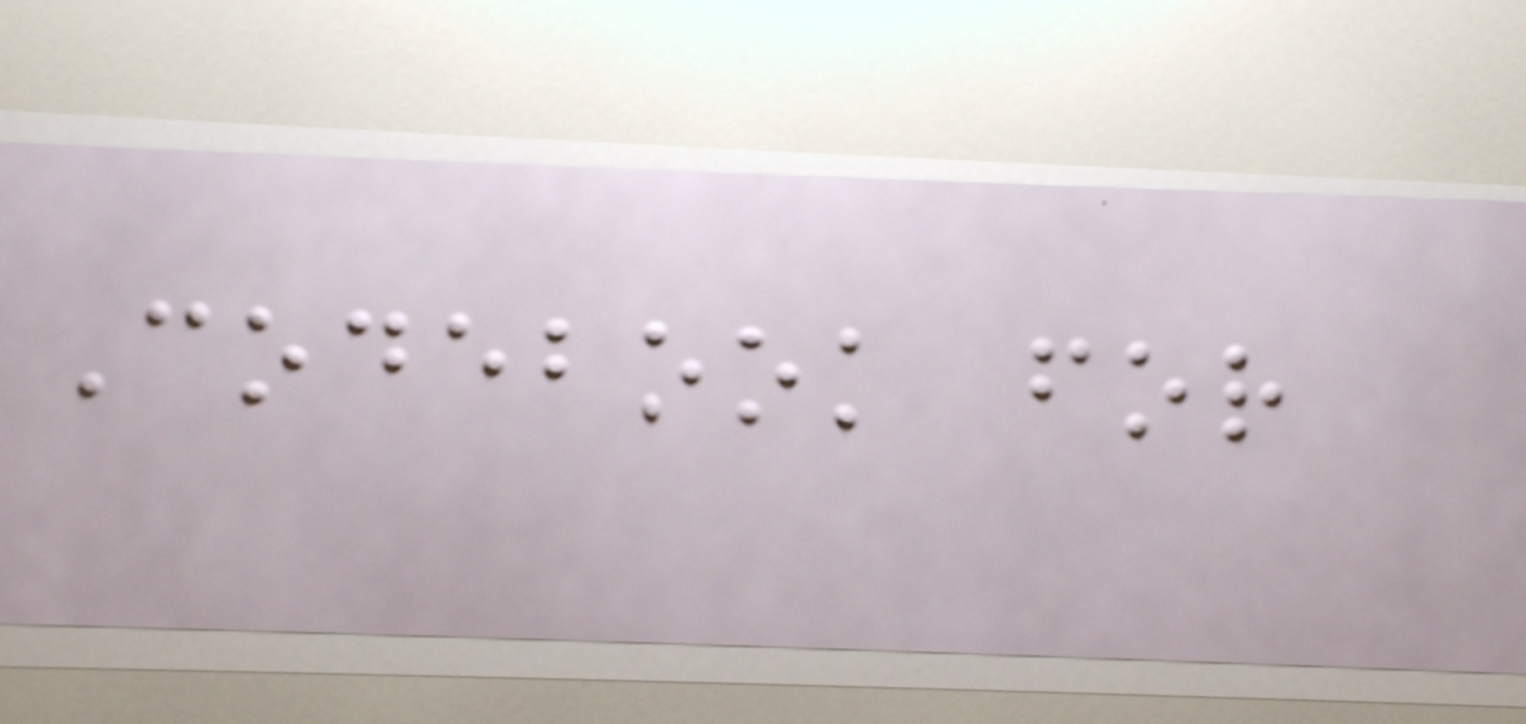Codebook for
